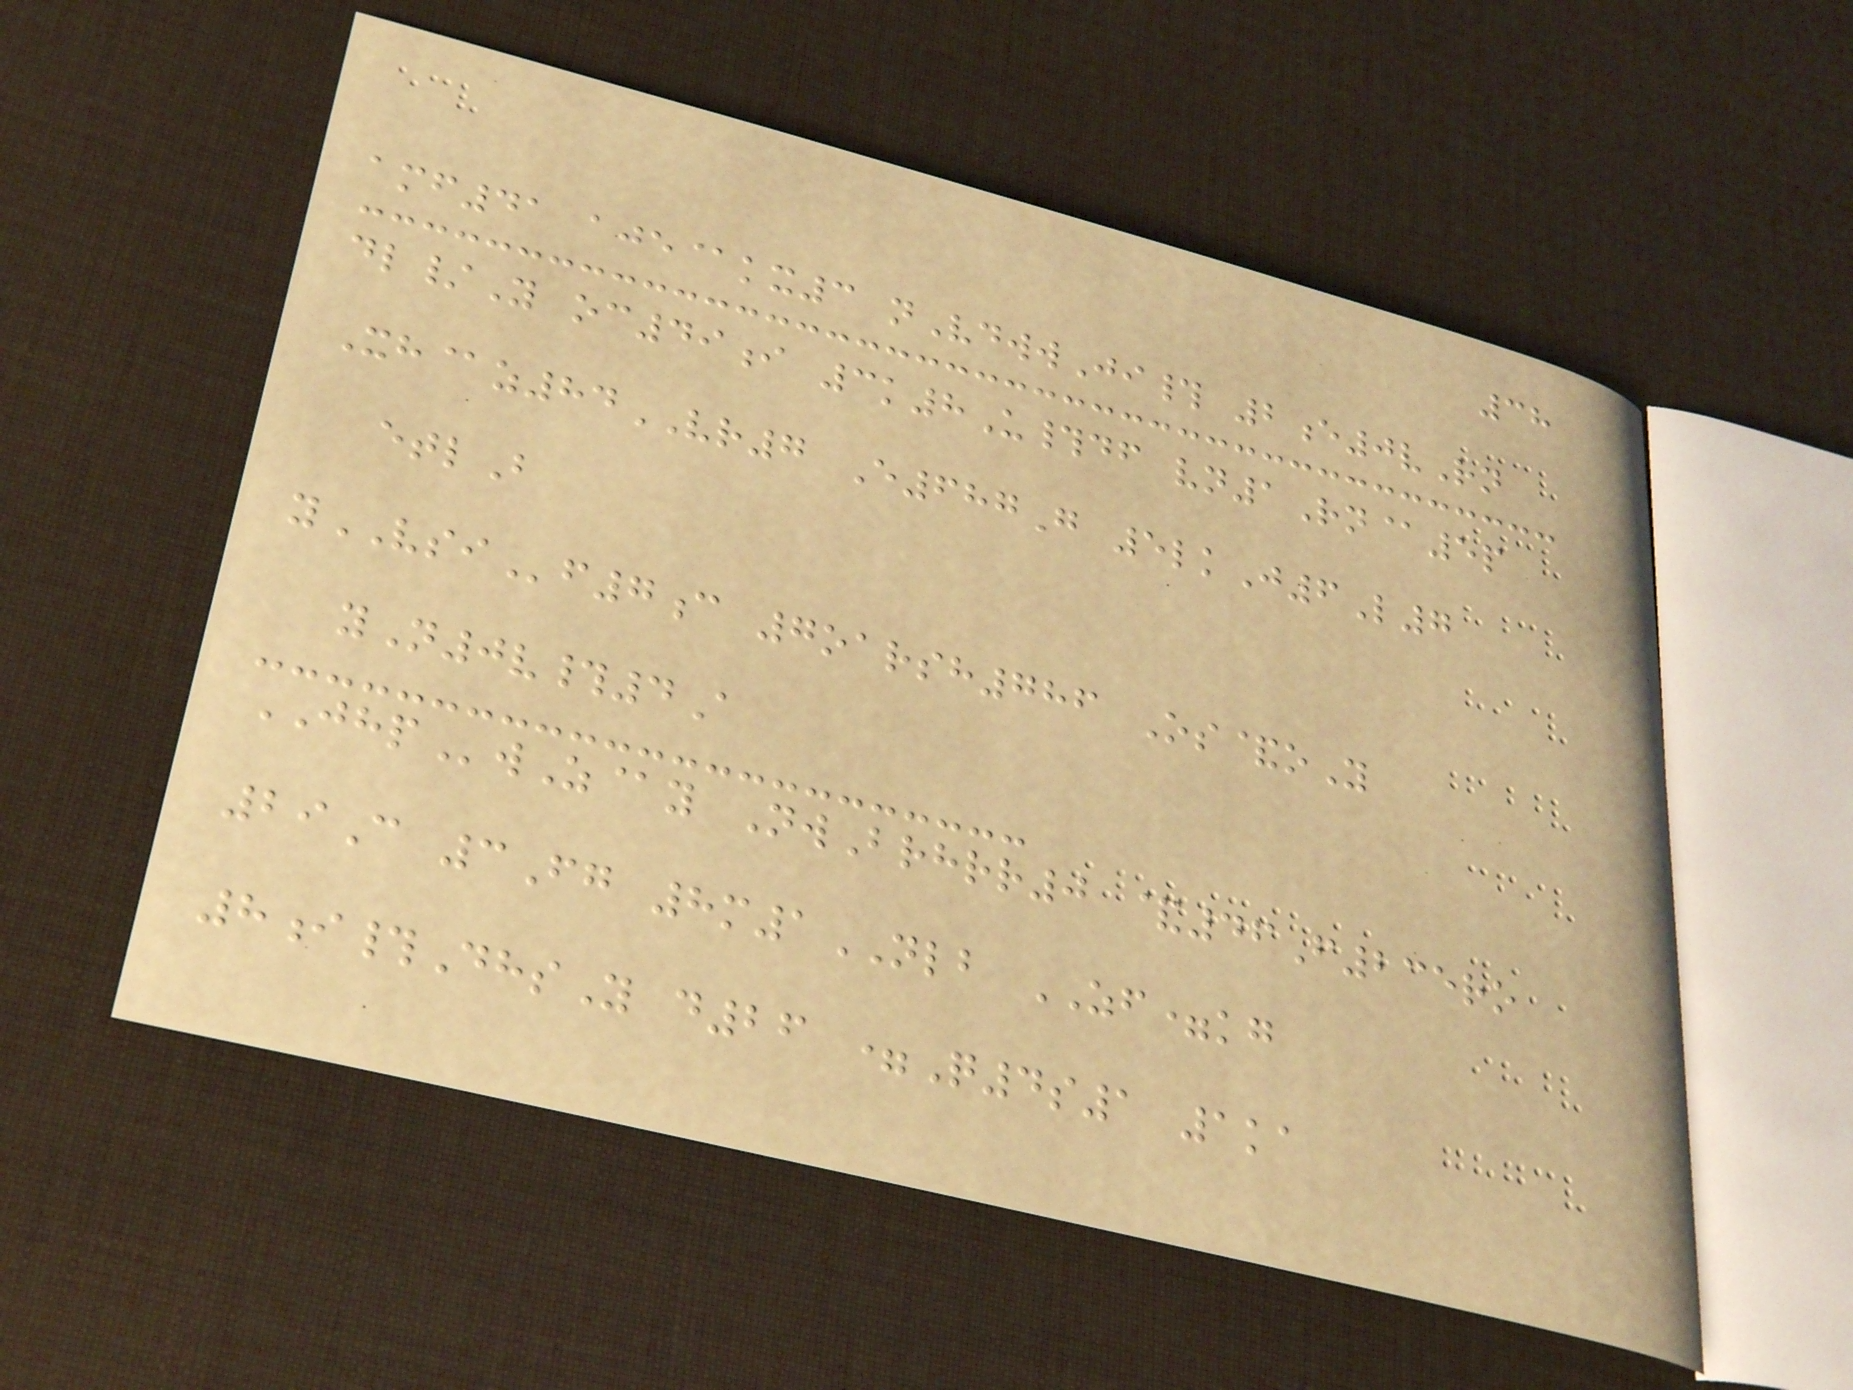38
amf41 aje@kx3 nVdwwJi# 2e0vRn
dl/Y oc49i 3k8U#df vn1Rn@5p
Xh@z84VR7 E687G 5lkJ6L7
etlB
yVSIf7c 7oarsh786 Os&oY
yN0v#4A
JHPwZ@y NwBrhrr0 &46F235ro
29C 3Fg 8m1NLB ZF=kg
8i#DhsY d26 =Q4s1 1ka
